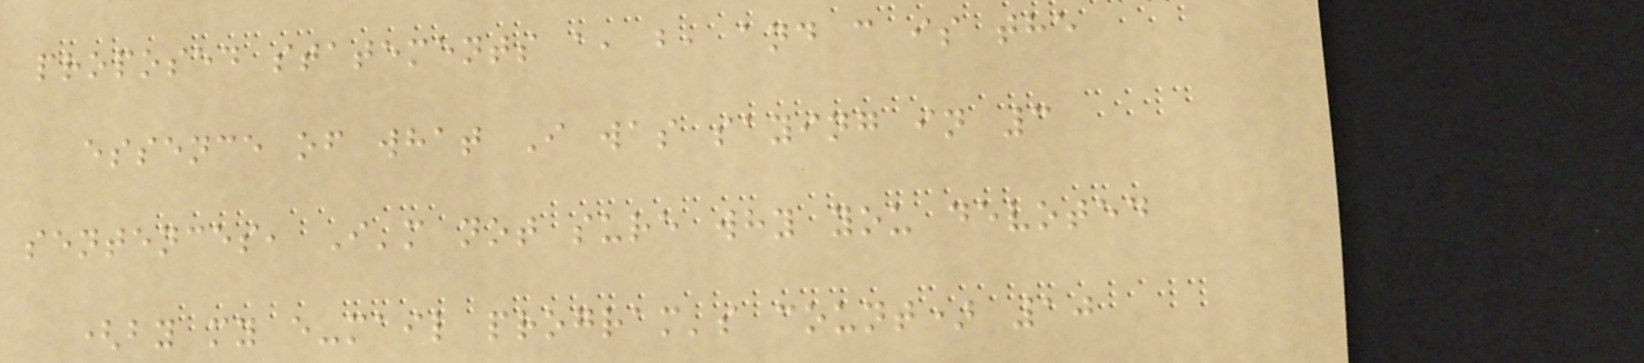proposed statements a, b, and c is the
essence of what I was saying in 3
sentences, I'm not sure why you devoted
(by my e-mail program's count) 10
